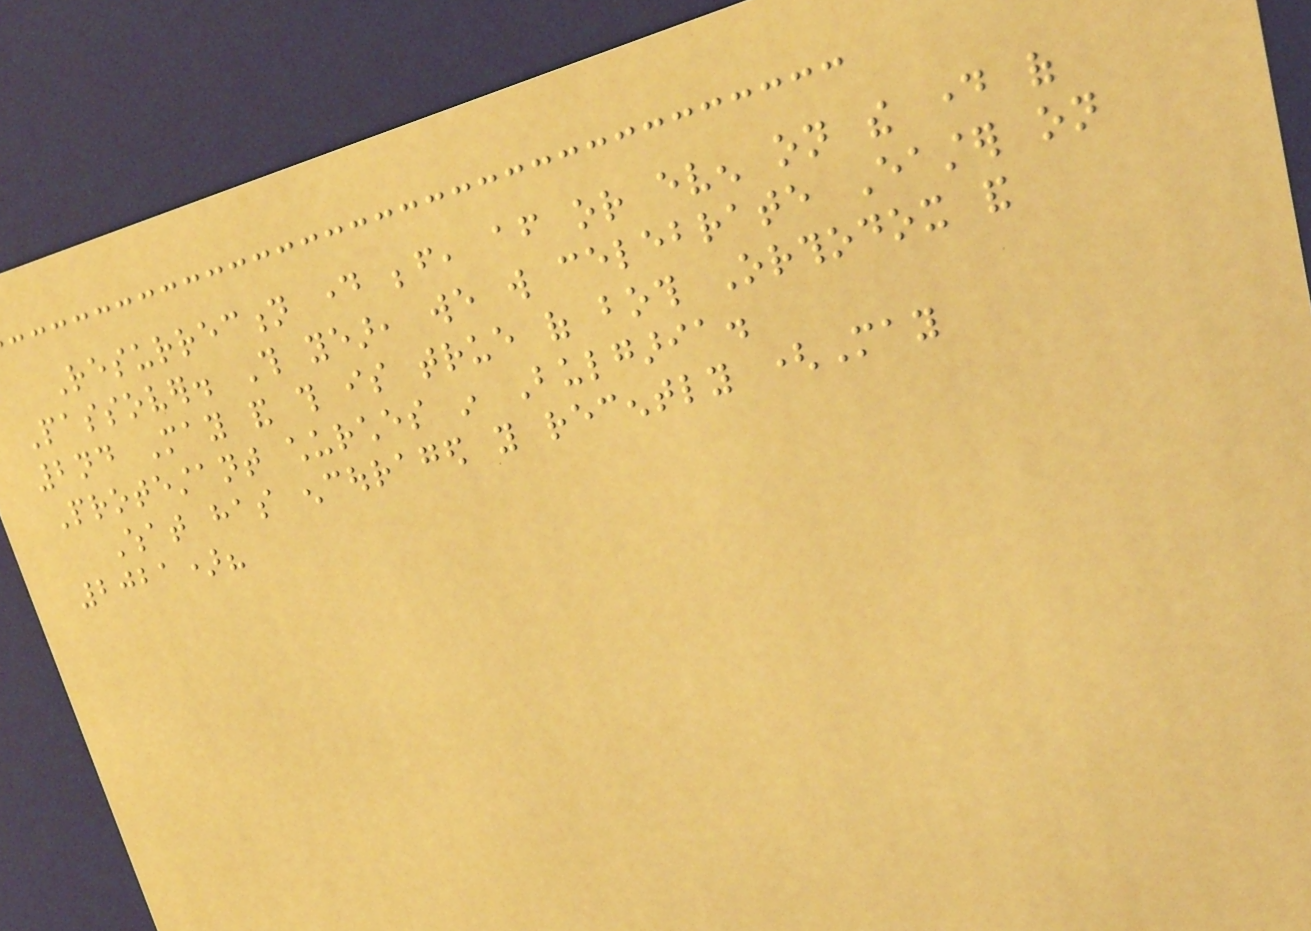Resurrection day before, after or even on the day of
Passover. This year, we will celebrate Easter on
2nd May and this is true of both Orthodox and
Protestant churches in Bulgaria.
What has encouraged you recently (May
2021)?
